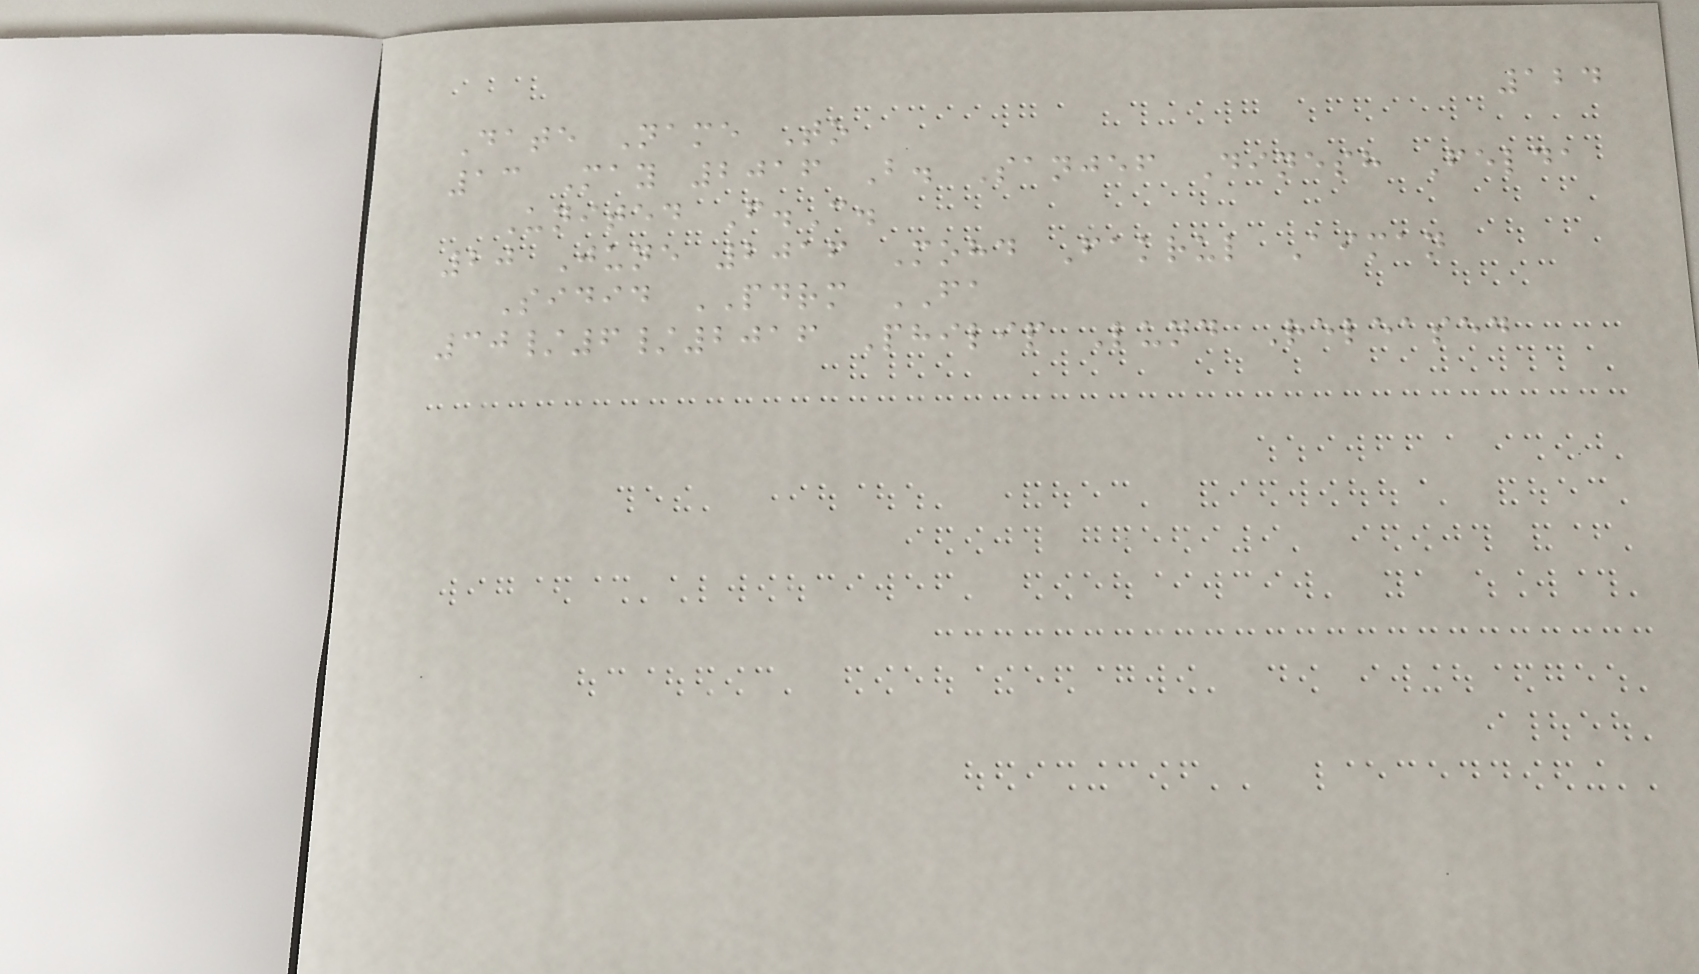124
Date Name To
13 May 2016 B. Sanjef Dinesh Felda
United F.C.
20 June 2016 Mohd Fakrul Aiman
Sidid PDRM FA
30/6/2016 Philip Lund Released
